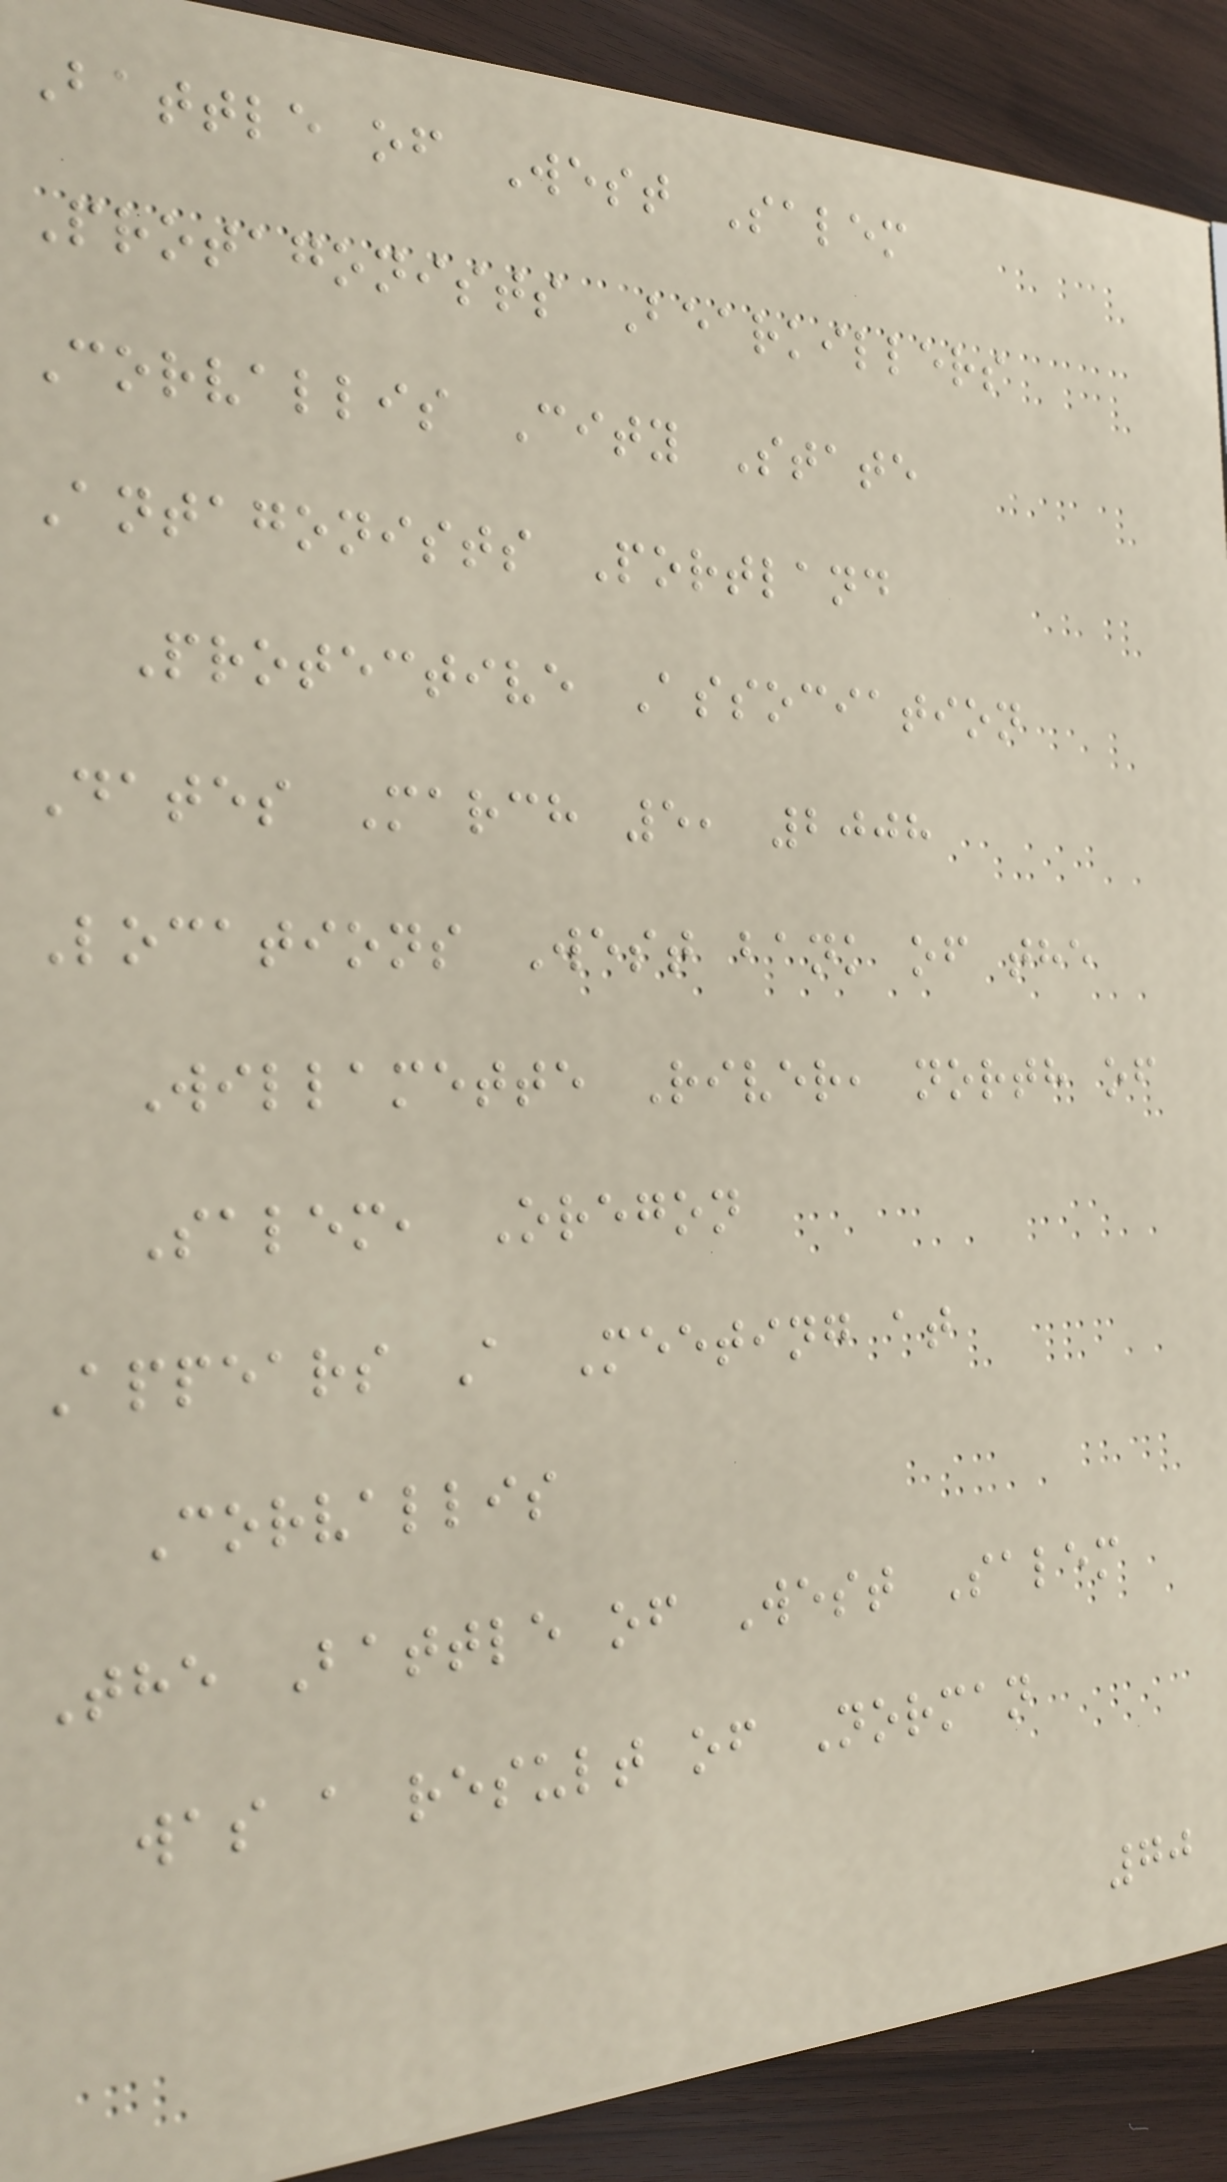Battle of West Salem
Protagonists Bearkillers
Corvallis City State
Antagonists Portland
Protective Association
Dates March 5, 2008
Locations West bank of the
Willamette River, north of
Salem, Oregon
Appears A Meeting at
Corvallis
The Battle of West Salem
was a result of Norman
70
